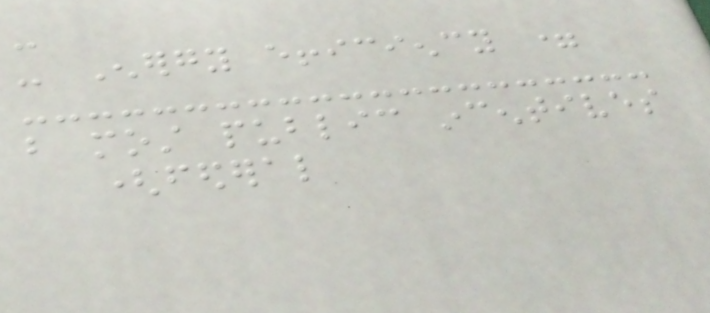-
- Energy efficiency =
but most public incentives
(federal
